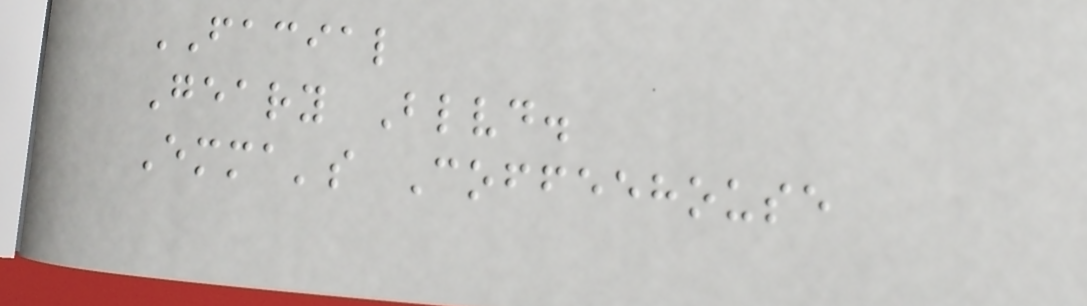FACIAL
Geary Blvd.
Emma's Coffeehouse
